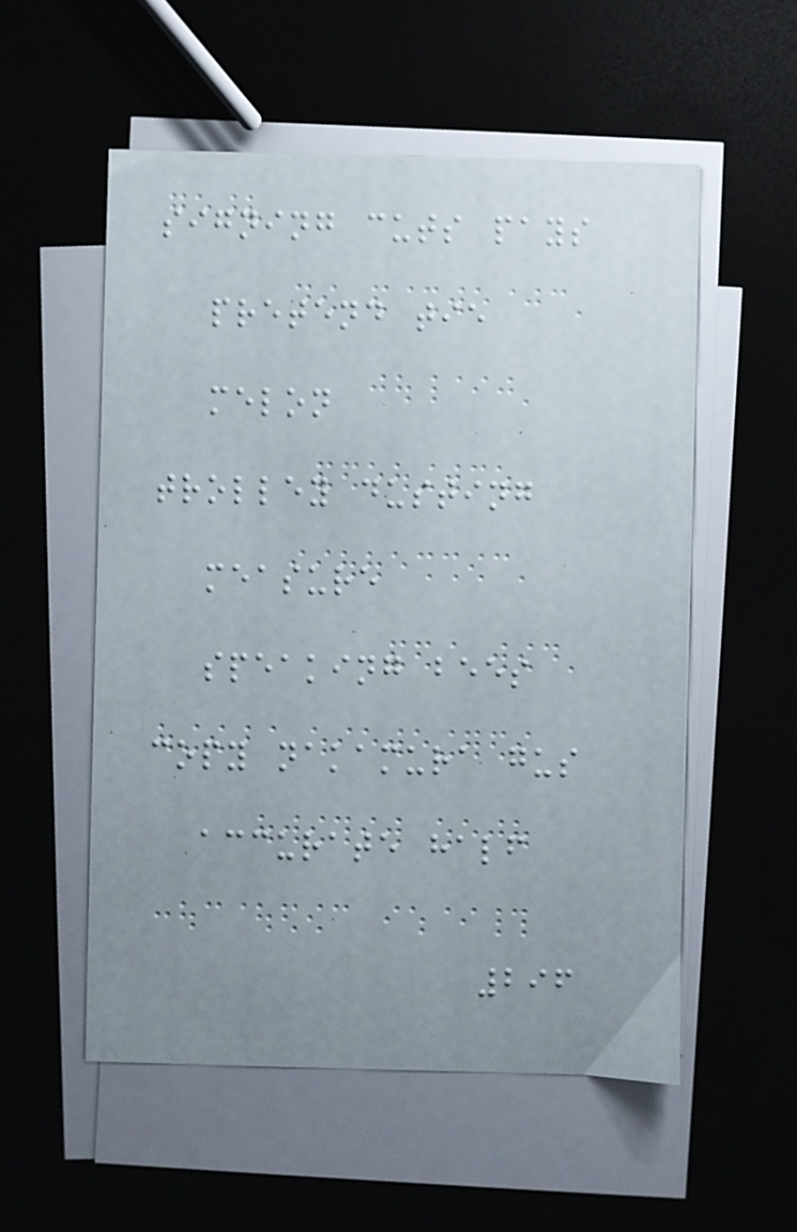signing cuts pays
pretend tie
melon
trolley dusting
measure
speaking bees
copy nakamura gus
accurate half
296
